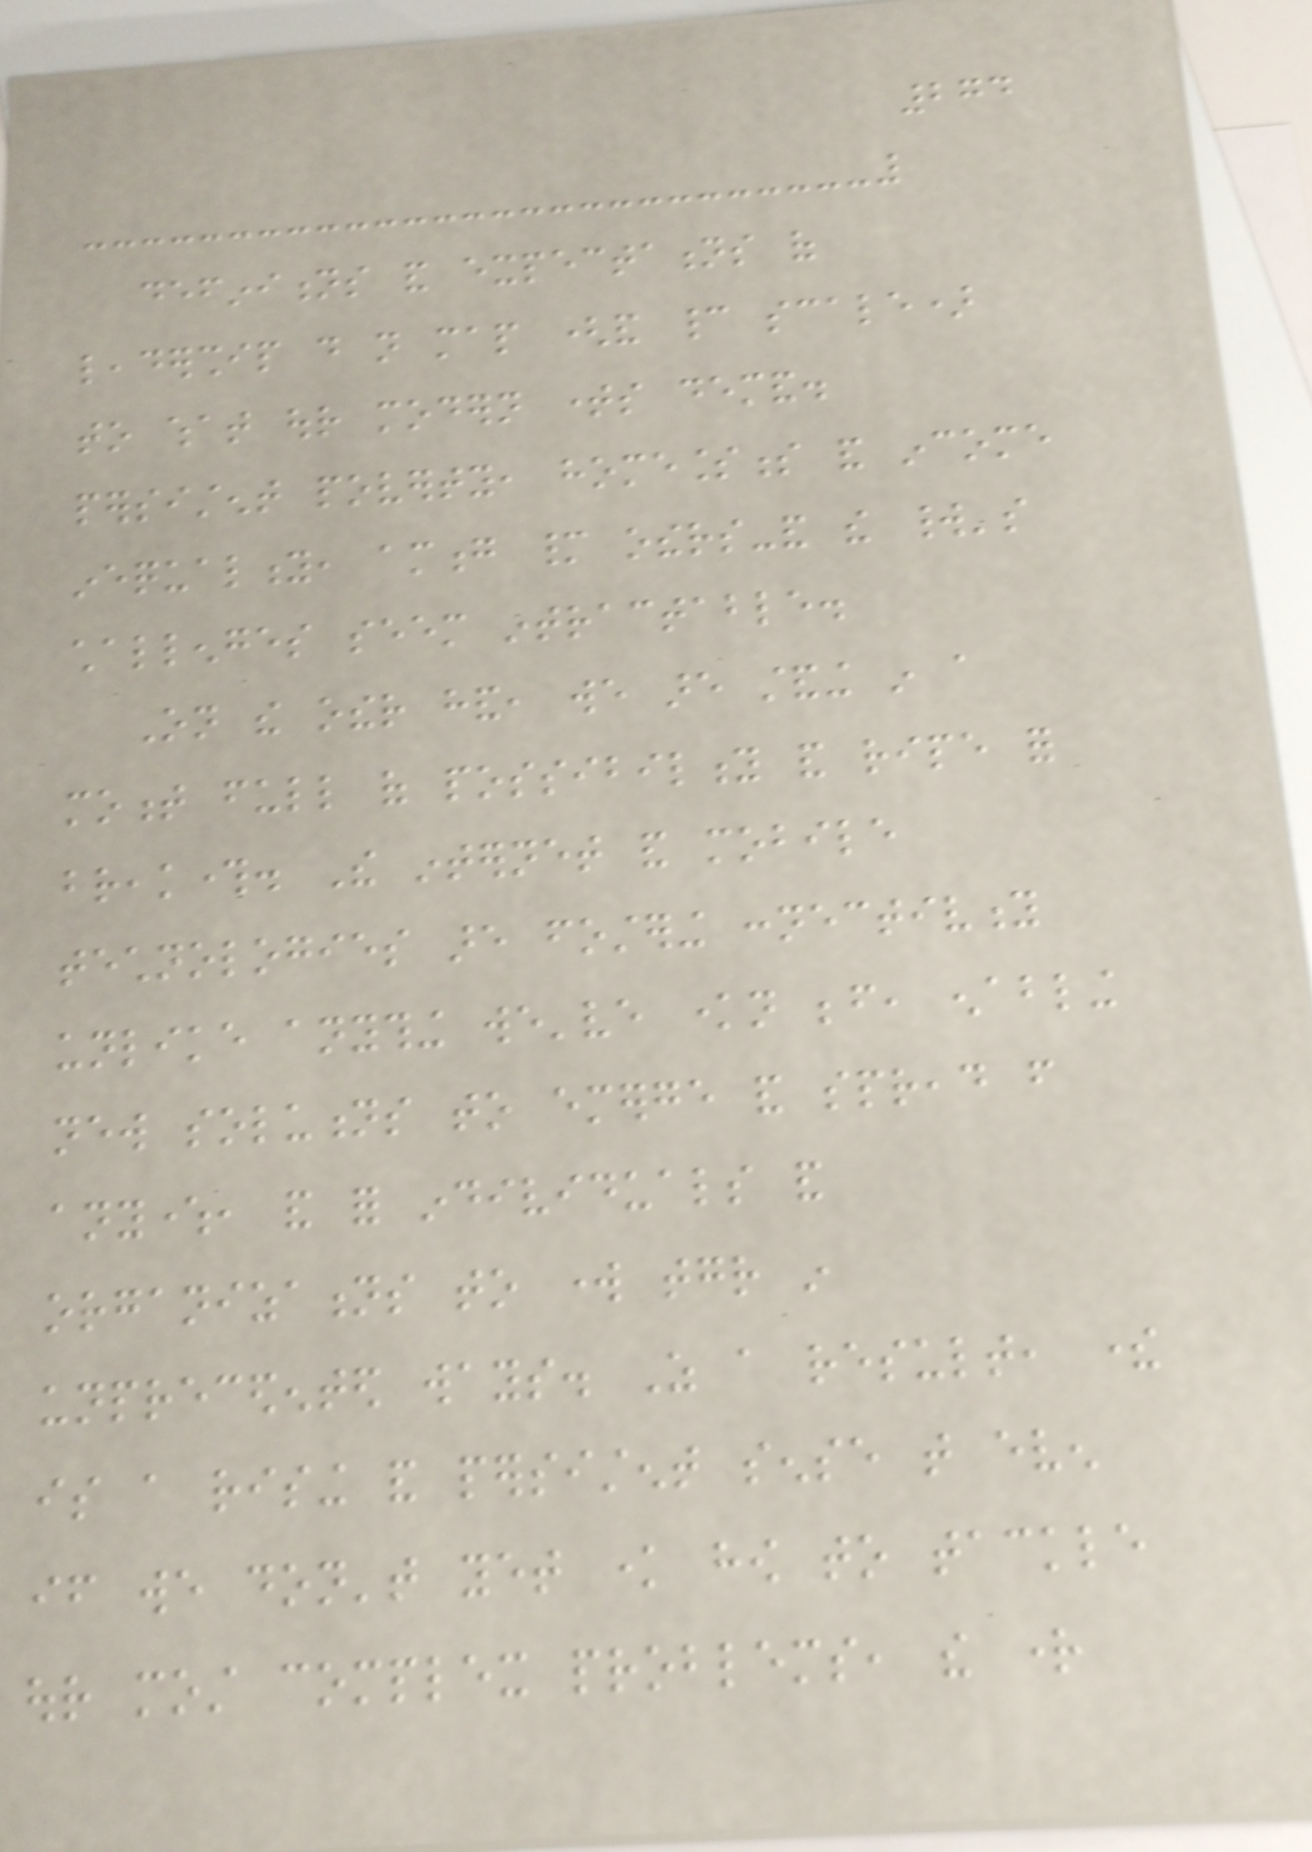274
definitions and expectations of
leadership do not map (and cannot scale)
to what our modern times demand.
persistent poverty, homelessness and income
inequality, among many others-and the world's
challenges seem intractable.
On the other hand, we are standing in a
moment full of possibility and ripe for
breakthrough. The internet and mobile
technologies are fostering connectivity
unlike anything we've known before, enabling
new solutions to emerge and spread from
anywhere, and for individuals and
organizations to work together in
unprecedented ways. As a result, there
is a rising and persistent sense that even
if we don't yet know how to tackle
our most complex problems, the right
